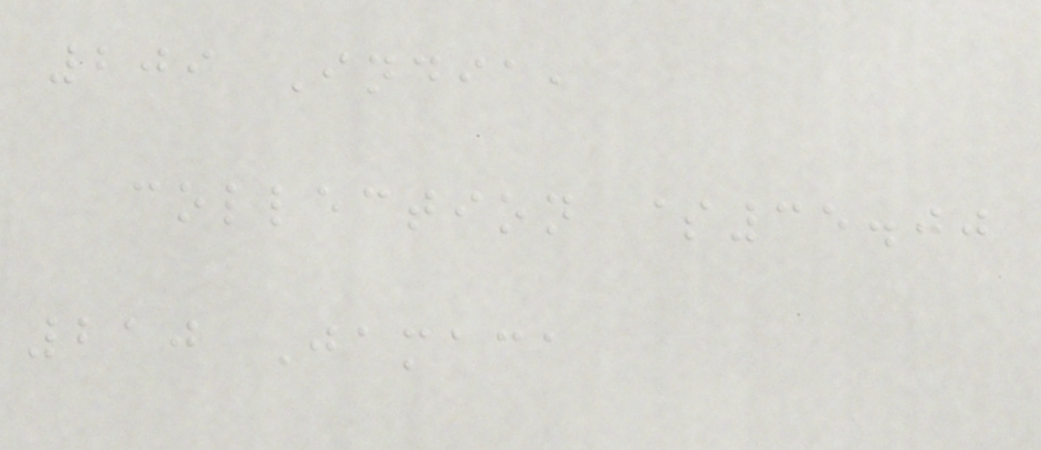209 India,
collection $35.00
210 Jamaca
